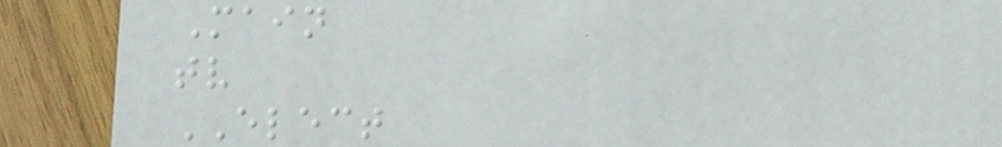Main
tv
ELECT
